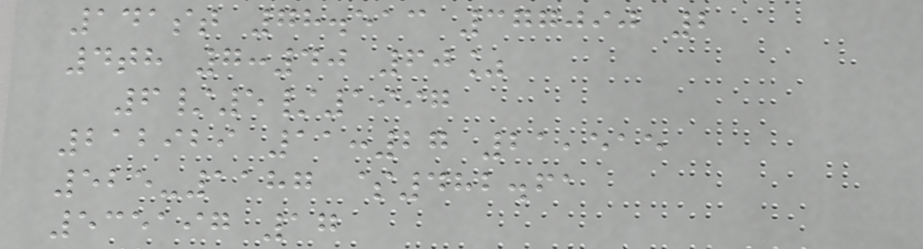141st 78.513 377090 2
4th 7:40 60%
6/5/1997
212929 11:27 21,515
525-1187 $482.61
535197 17
